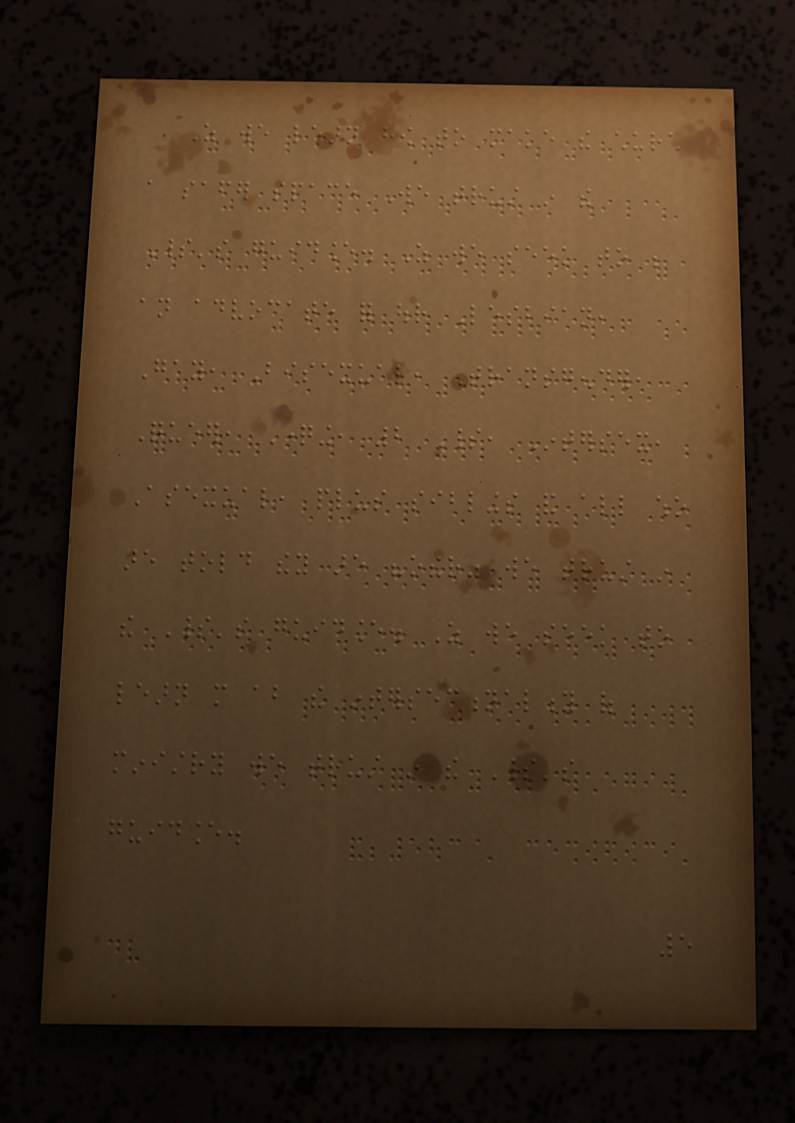As we learn how to make the church
a safer space We trust in the
Spirit's guidance. As we seek to be
an advocate for our Lesbian,
Gay, Bisexual, Transgender,
Queer, Questioning, 2 Spirit, Intersex,
Asexual, plus siblings and all who
are told they are "other" we trust in
the Spirit's guidance. As we seek to
learn more about the intersectionality of
ministry we trust in the Spirit's
guidance.
5
